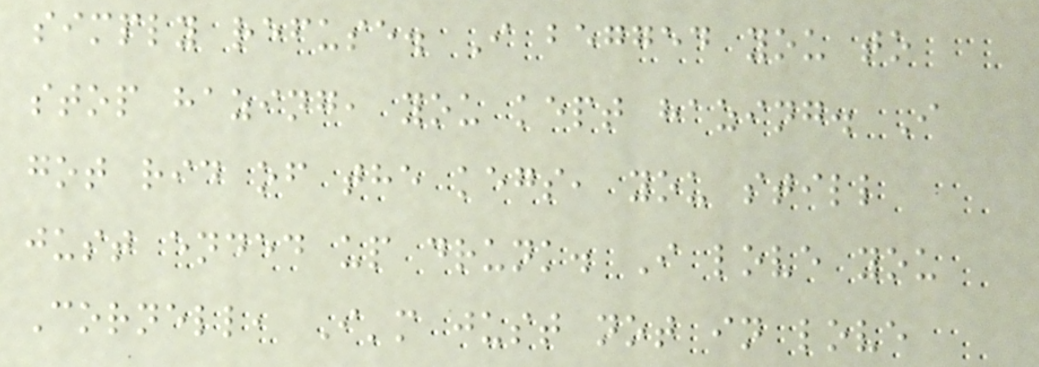simply refuse. I begged you to
stop hazing, you kept hazing. I
got rid of the kegs, you still
just ended up drunk. I love you
Cornell, I'm just not in love
